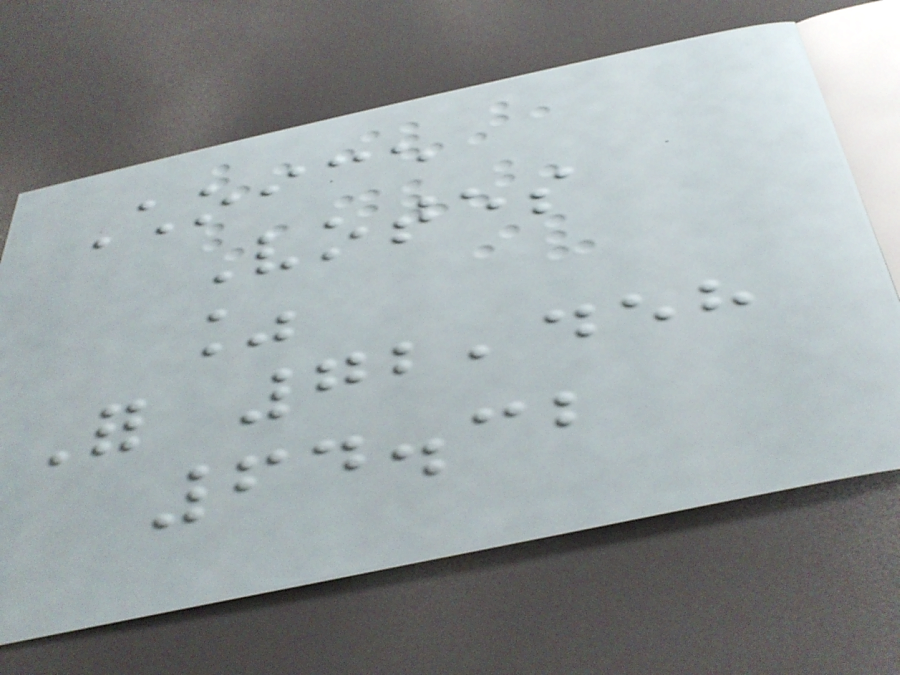Choice
Votes
%
For 72,458
64.32
